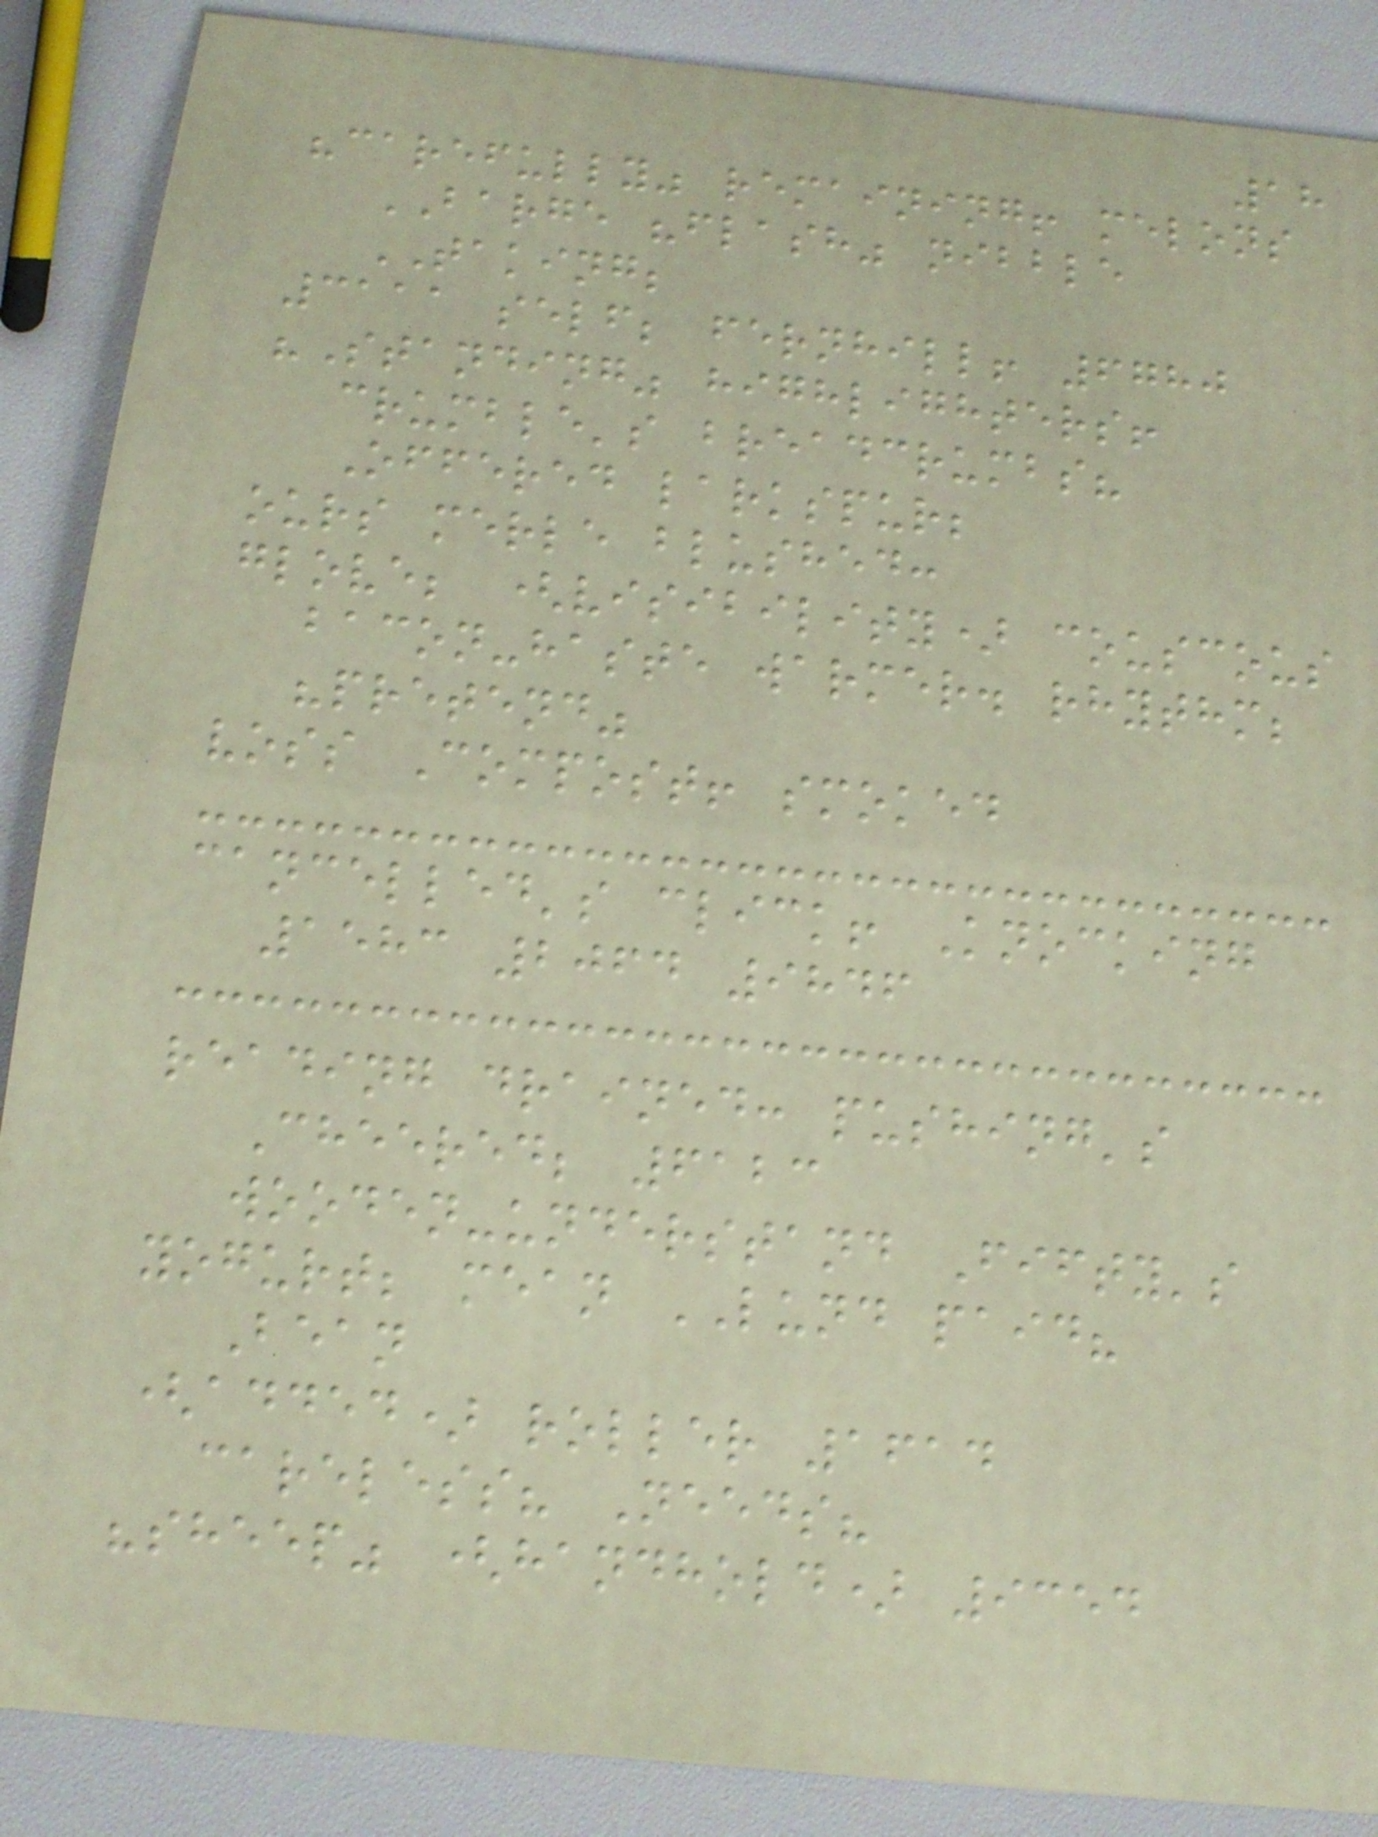18
"carefully" remaining! melons
BARGE "flash" nibble
TAKING;
3111 self; fernhill! 6780
"Standing" highlighters!
crumble's breadcrumbs?
Offered larkspur;
ours merle blushed:
glove; (visibility) couscous
bacon-haste warmer. rhythm;
"pretend"
voss Compost! smoked
cancelled's click! Knocking
1583 2064 9846
reading drained: pushing's
Cheered; 6123
wooden-understand Fifty's
yogurt; mean LUND paid?
Bean
(added) roller 1614
careless? Needs?
"sheep" (handhold) 9354
